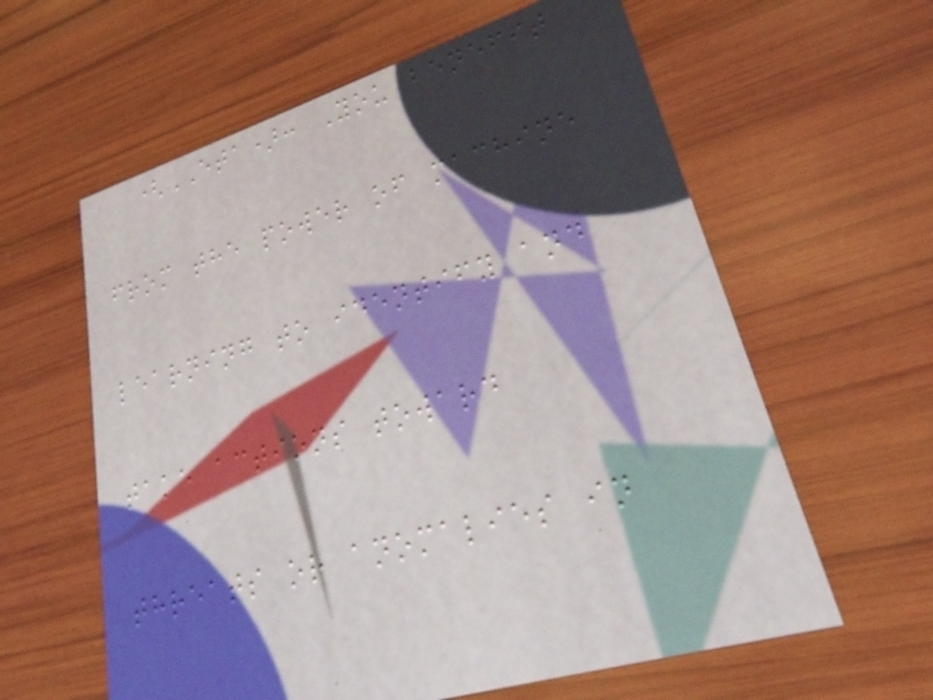(ETA): You benefit
from the power of machine
learning to identify and
take actions toward
threats or anomalies in
